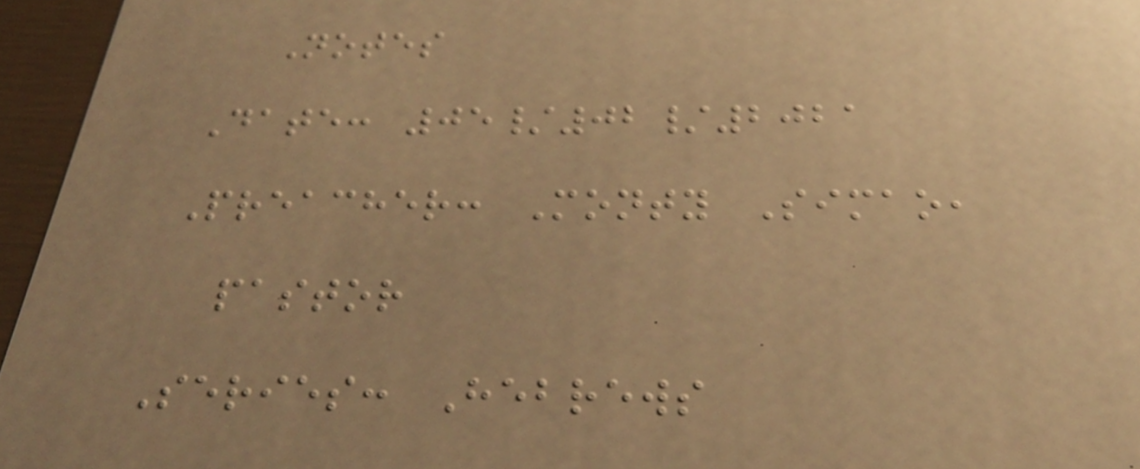Notes
Date: 05/02/2021
Preacher: Monty Simao,
pastor
Series: Hebrews
